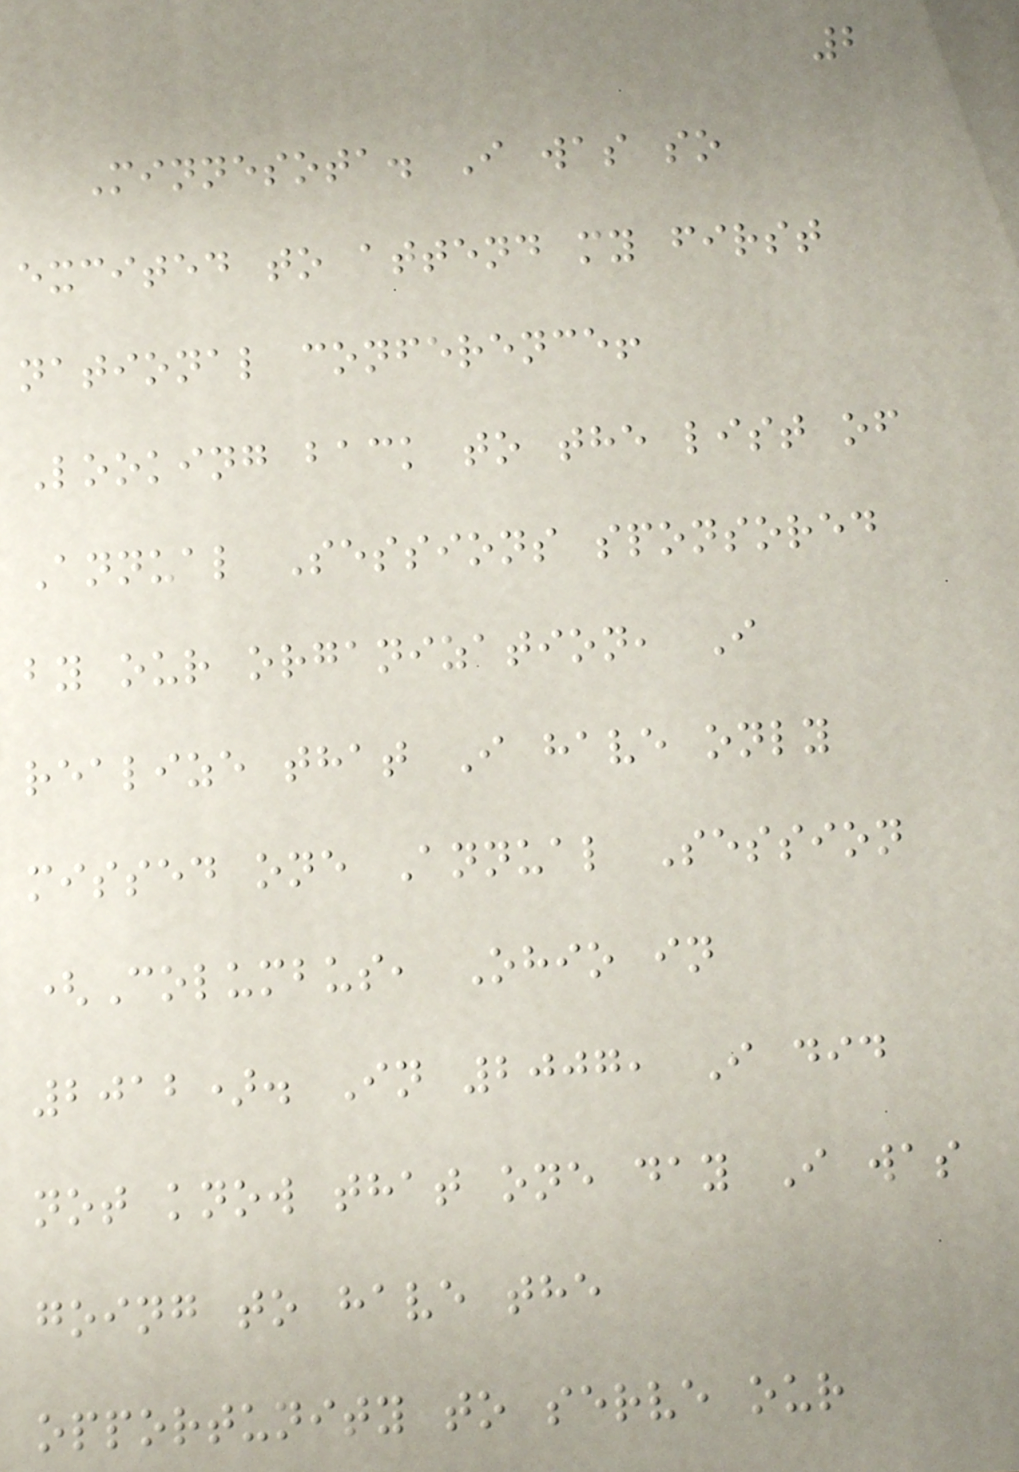2
Minnesota. I was so
excited to attend my first
national conference!
Looking back to the list of
Annual Sessions sponsored
by our organization, I
realize that I have only
missed one Annual Session
(Columbus, Ohio in
2012). In 2007, I did
not know that one day I was
going to have the
opportunity to serve our
